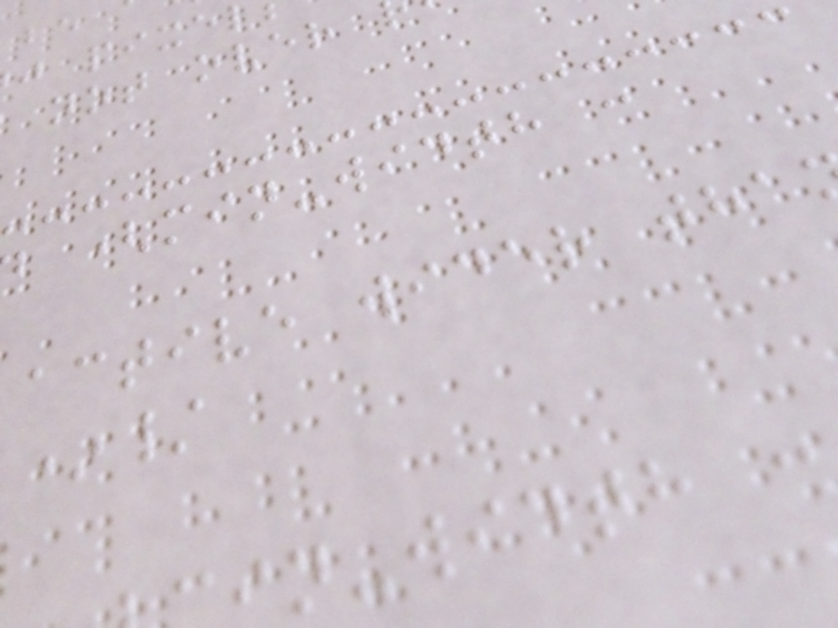(min-width :
active wider tha
n-width :
